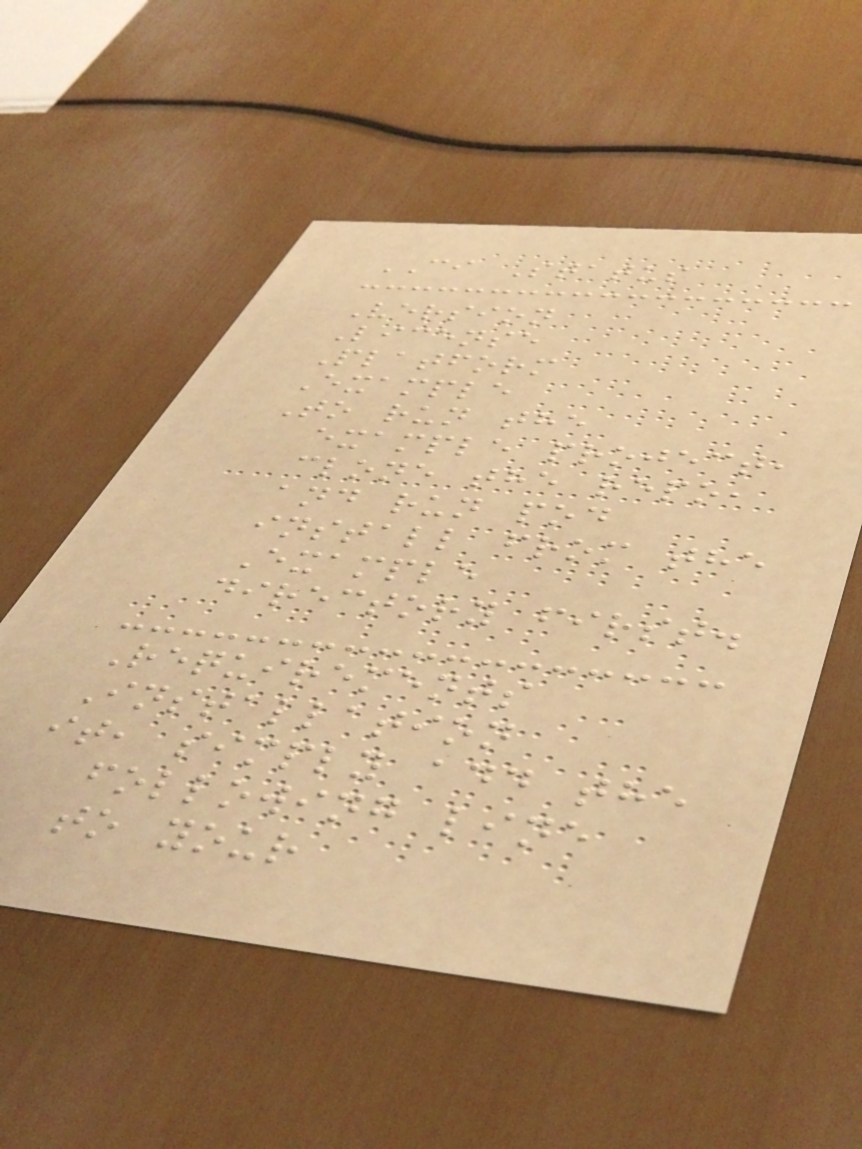CI Status
Version
License
Platform
Example
To run the
example project,
clone the repo,
and run pod
install from the
Example
directory first.
Requirements
Installation
it, simply add the
following line
to your
